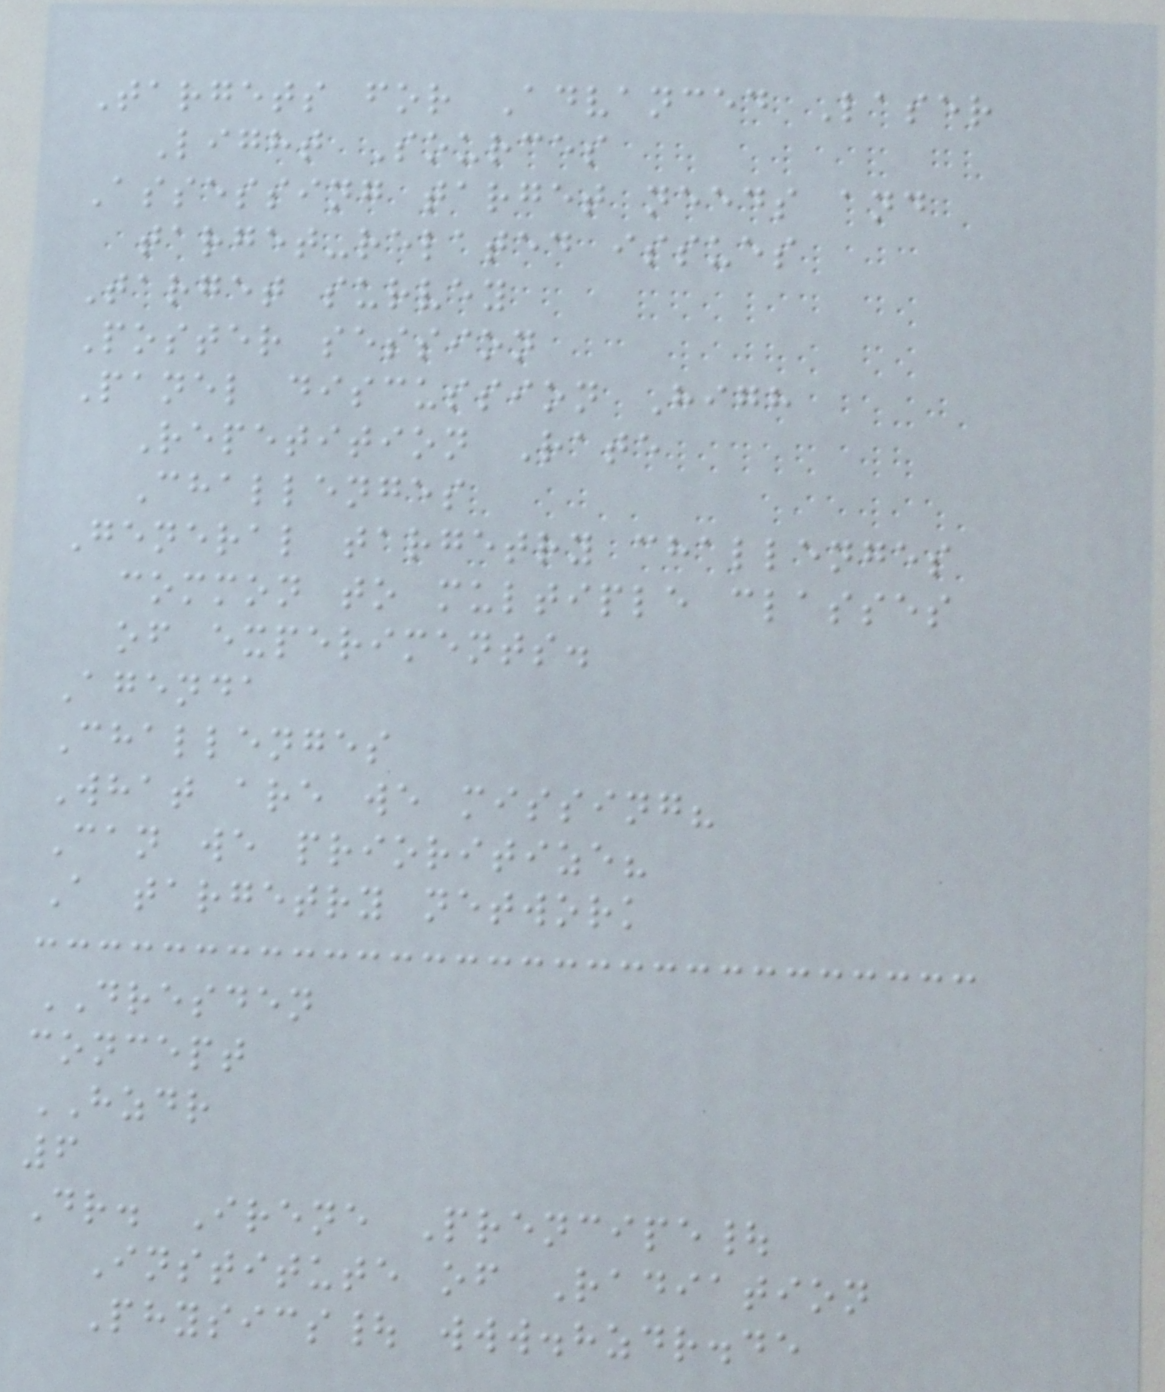Targets for Advanced Laser
Light Sources
Assessing target needs and
target-related issues
Target survey
Poster session
Panel discussion High
Repetition Rate
Challenges
General targetry challenges
common to multiple classes
of experiments.
Agenda
Challenges
What are we missing?
Can we prioritize?
A targetry network
DRESDEN
concept
HZDR
6
Dr. Irene Prencipe|
Institute of Radiation
Physics| www.hzdr.de
